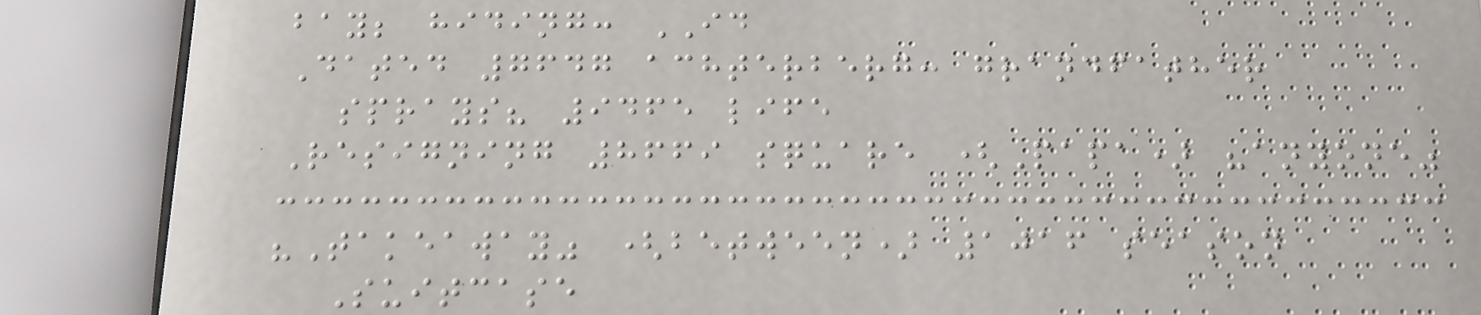bay; hiding: ID
Dated 7647 achterberg: grandfather
sprays? 9465 life
Resigning 8669 square (Papa) "anyone"
"Takeaway" (between) 1016 season
Suitcase
